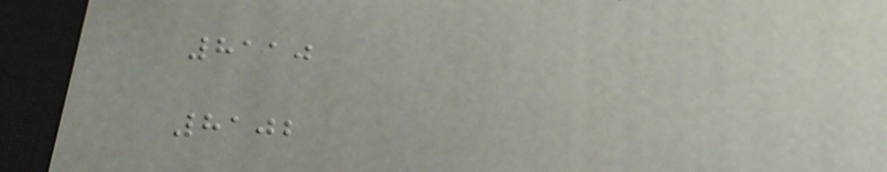8110
8102
